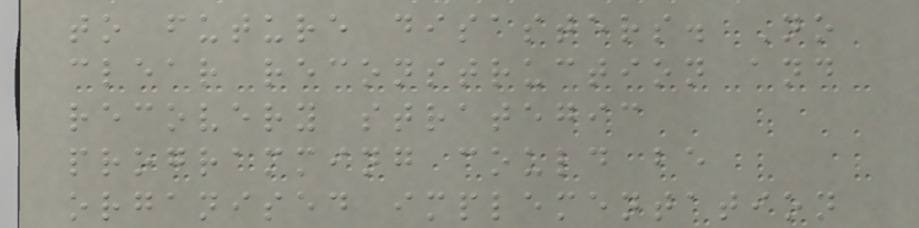to future disasters. No
clear reconstruction and
recovery strategic
programming could be
organised implementation
